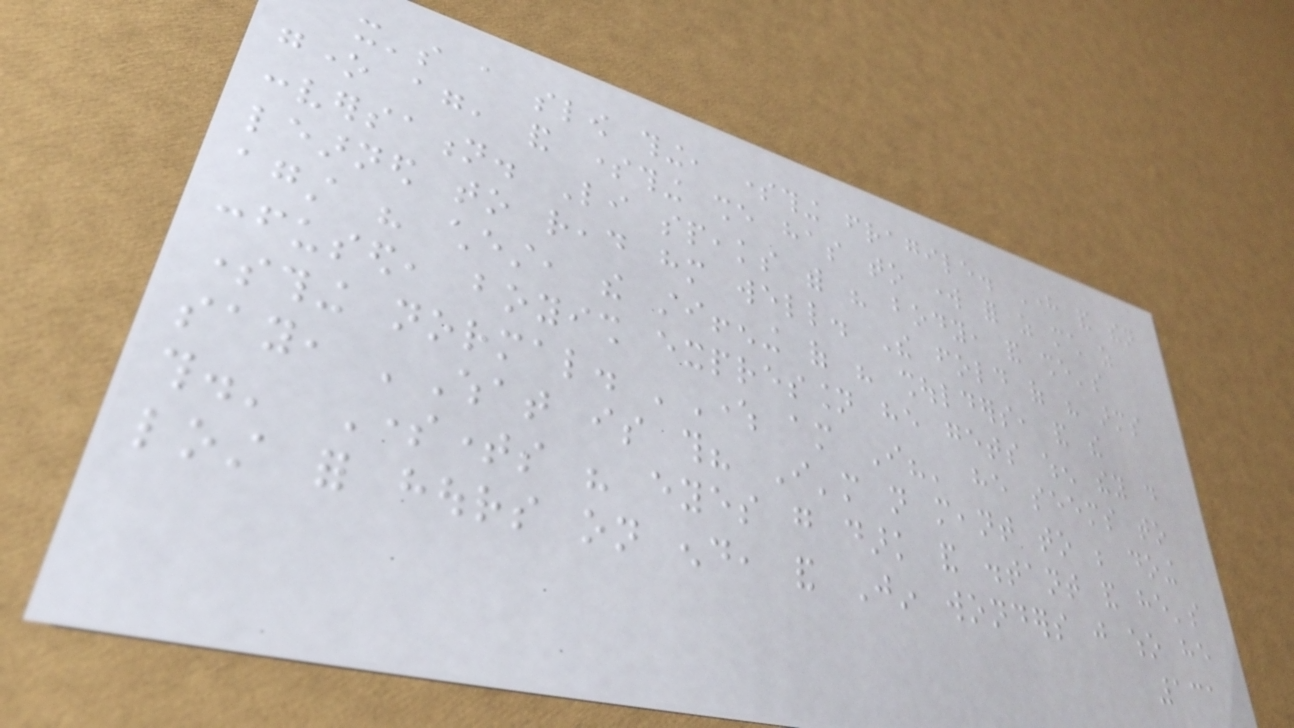it's a slow thing, something fragile. Here and then
gone again, and something she has to work for as much as
conversation. Li speaks with his body, and she's
learned to read him well. The fold of his arms
against his chest, the stiffening of his shoulders, and the
confused, boyish expression he gets when they do
something normal. 'Where am I?' he seems to
say, 'What is this? I'm not meant to be doing
this.' Sometimes his eyes go dark and distant and he's
lost for hours on end, and Jin wonders just who he
131
